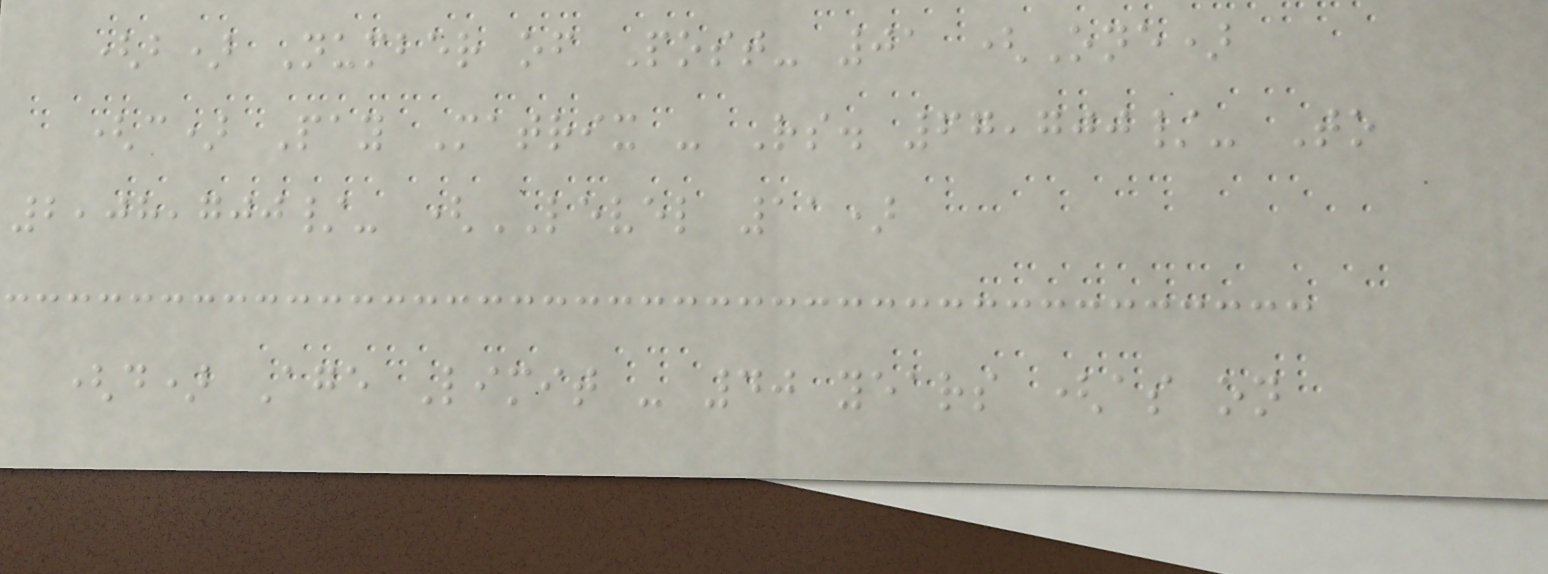(b) Number of Post- 01 (One)
(c) Pay Matrix - Rs. 67,700/- To
2,08,700/- (LEVEL 11)
(d) Age Limit - 40 years (as on
